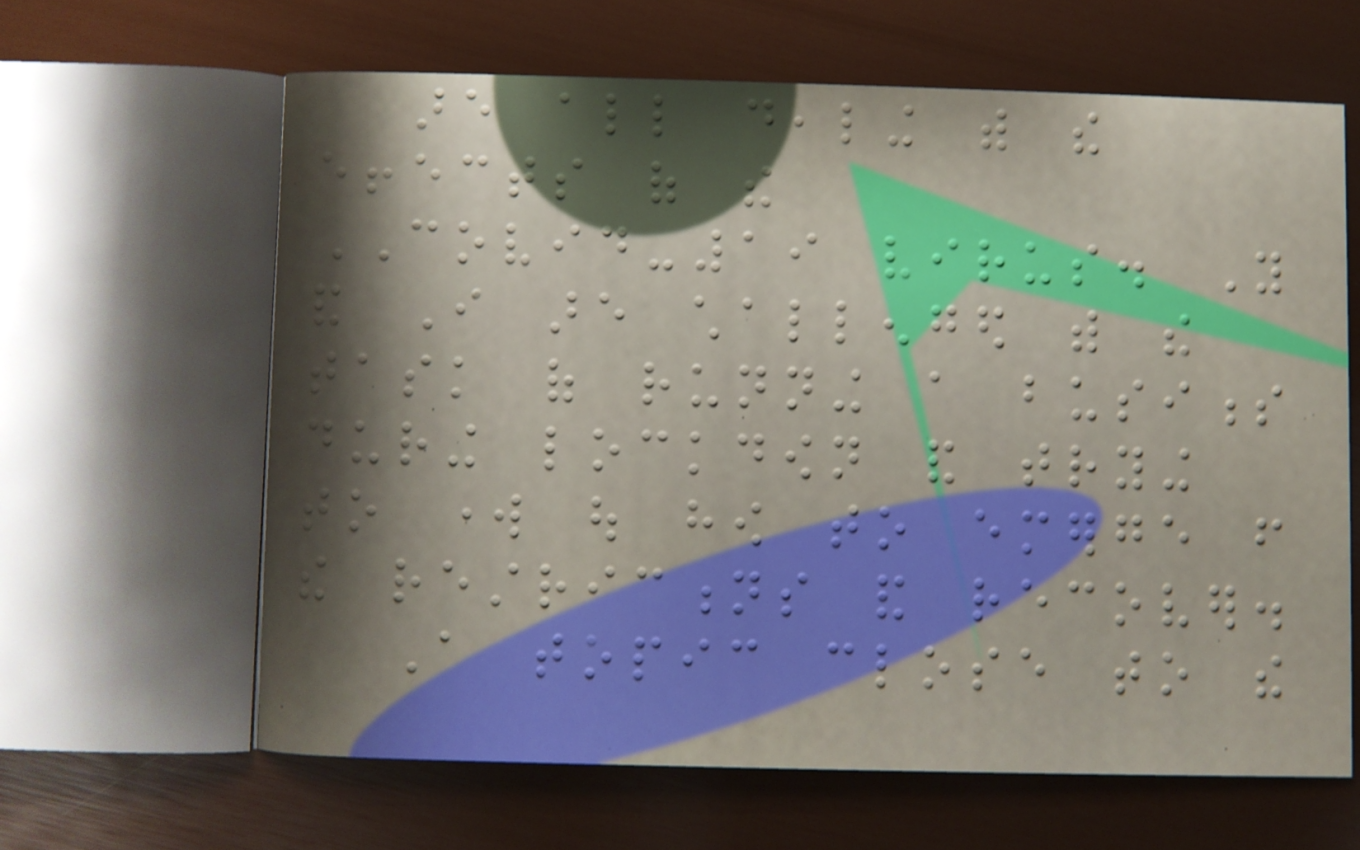are all dealing with the
effects of the
COVID-19 virus. You
and I are challenged with the
task of running a business
during lockdown and trying
to work out how to emerge from
the restrictions and recover.
A topic close to the
